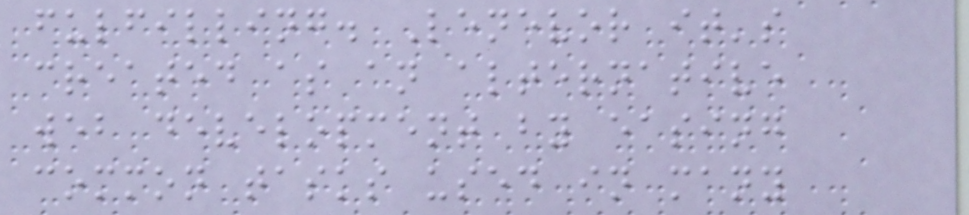fulfilling. Lenevor it's
created as an alternative
web development by easing
common tasks used in many
